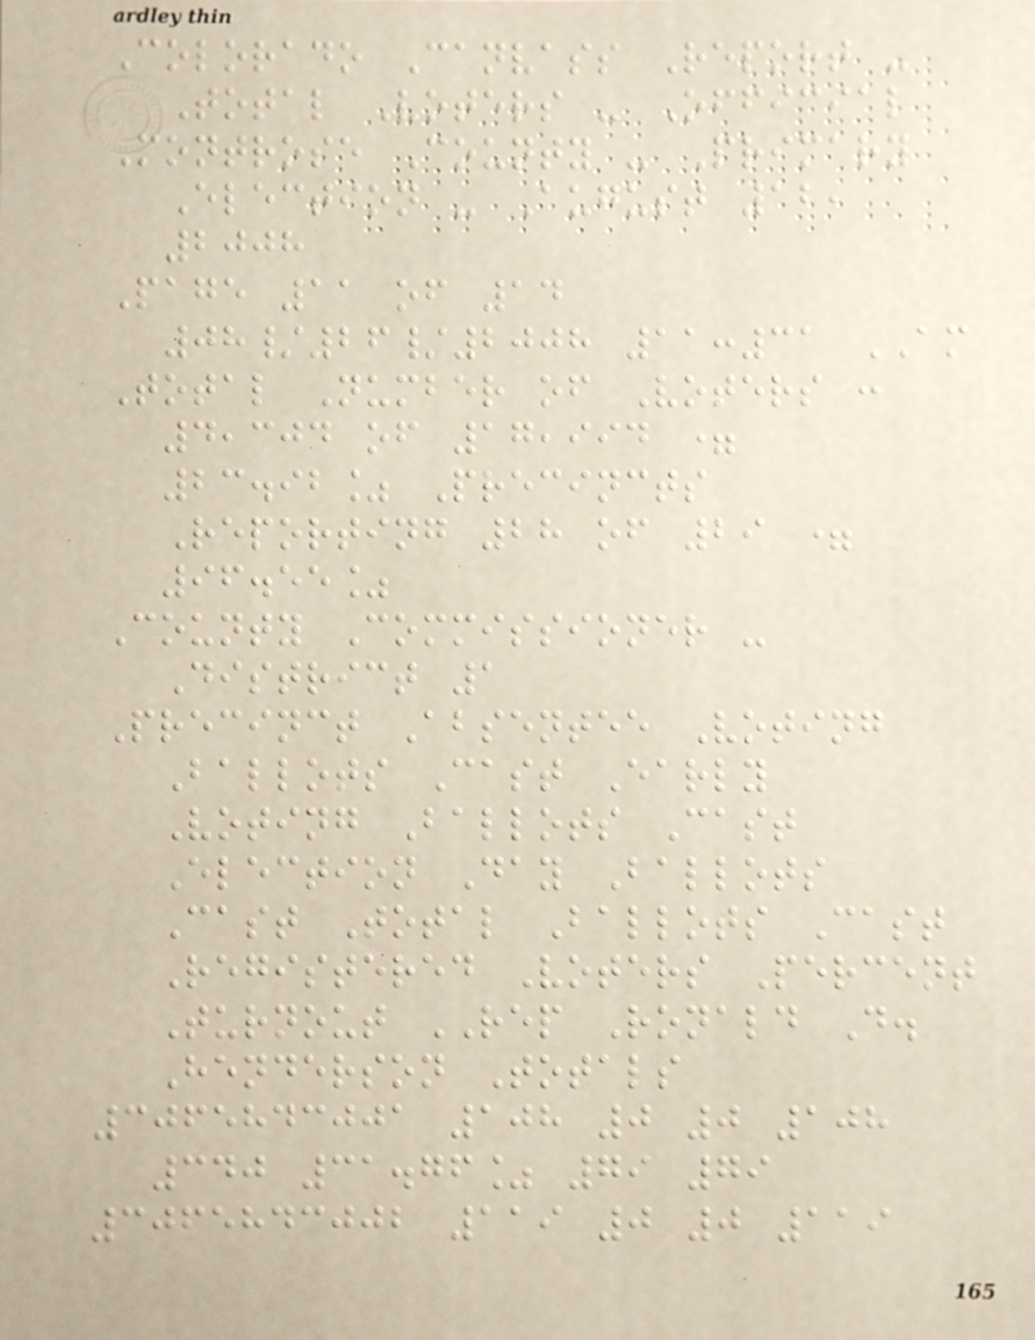Colorado Canvass Report -
Total Voters - Official
Montrose County - Primary
Election - August 12,
2008
Page 11 of 14
08/26/2008 11:31 AM
Total Number of Voters :
4,304 of 17,994 =
23.92% Precincts
Reporting 28 of 29 =
96.55%
County Commissioner -
District 1
Precinct Absentee Voting
Ballots Cast Early
Voting Ballots Cast
Election Day Ballots
Cast Total Ballots Cast
Registered Voters Percent
Turnout REP Ronald D.
Henderson Totals
3065843001 108 0 0 108
340 31.76% 79 79
3065843002 119 0 0 119
